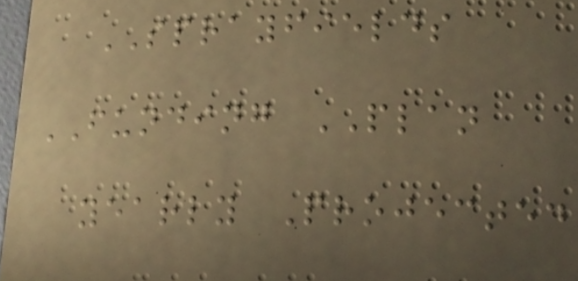SPRAYFIELDS
FUNDING PLAN
yearly Projected
